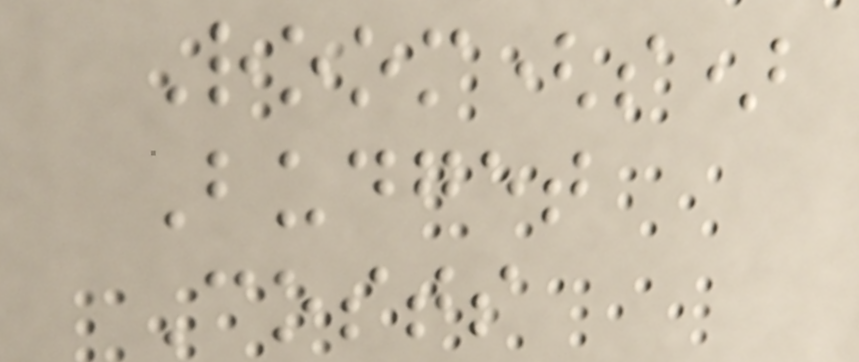Room(s)
Budget
Costs
